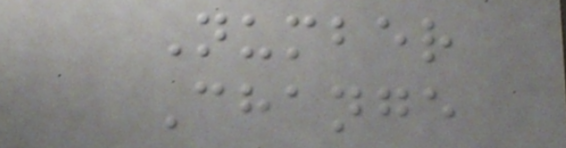Number
Change
